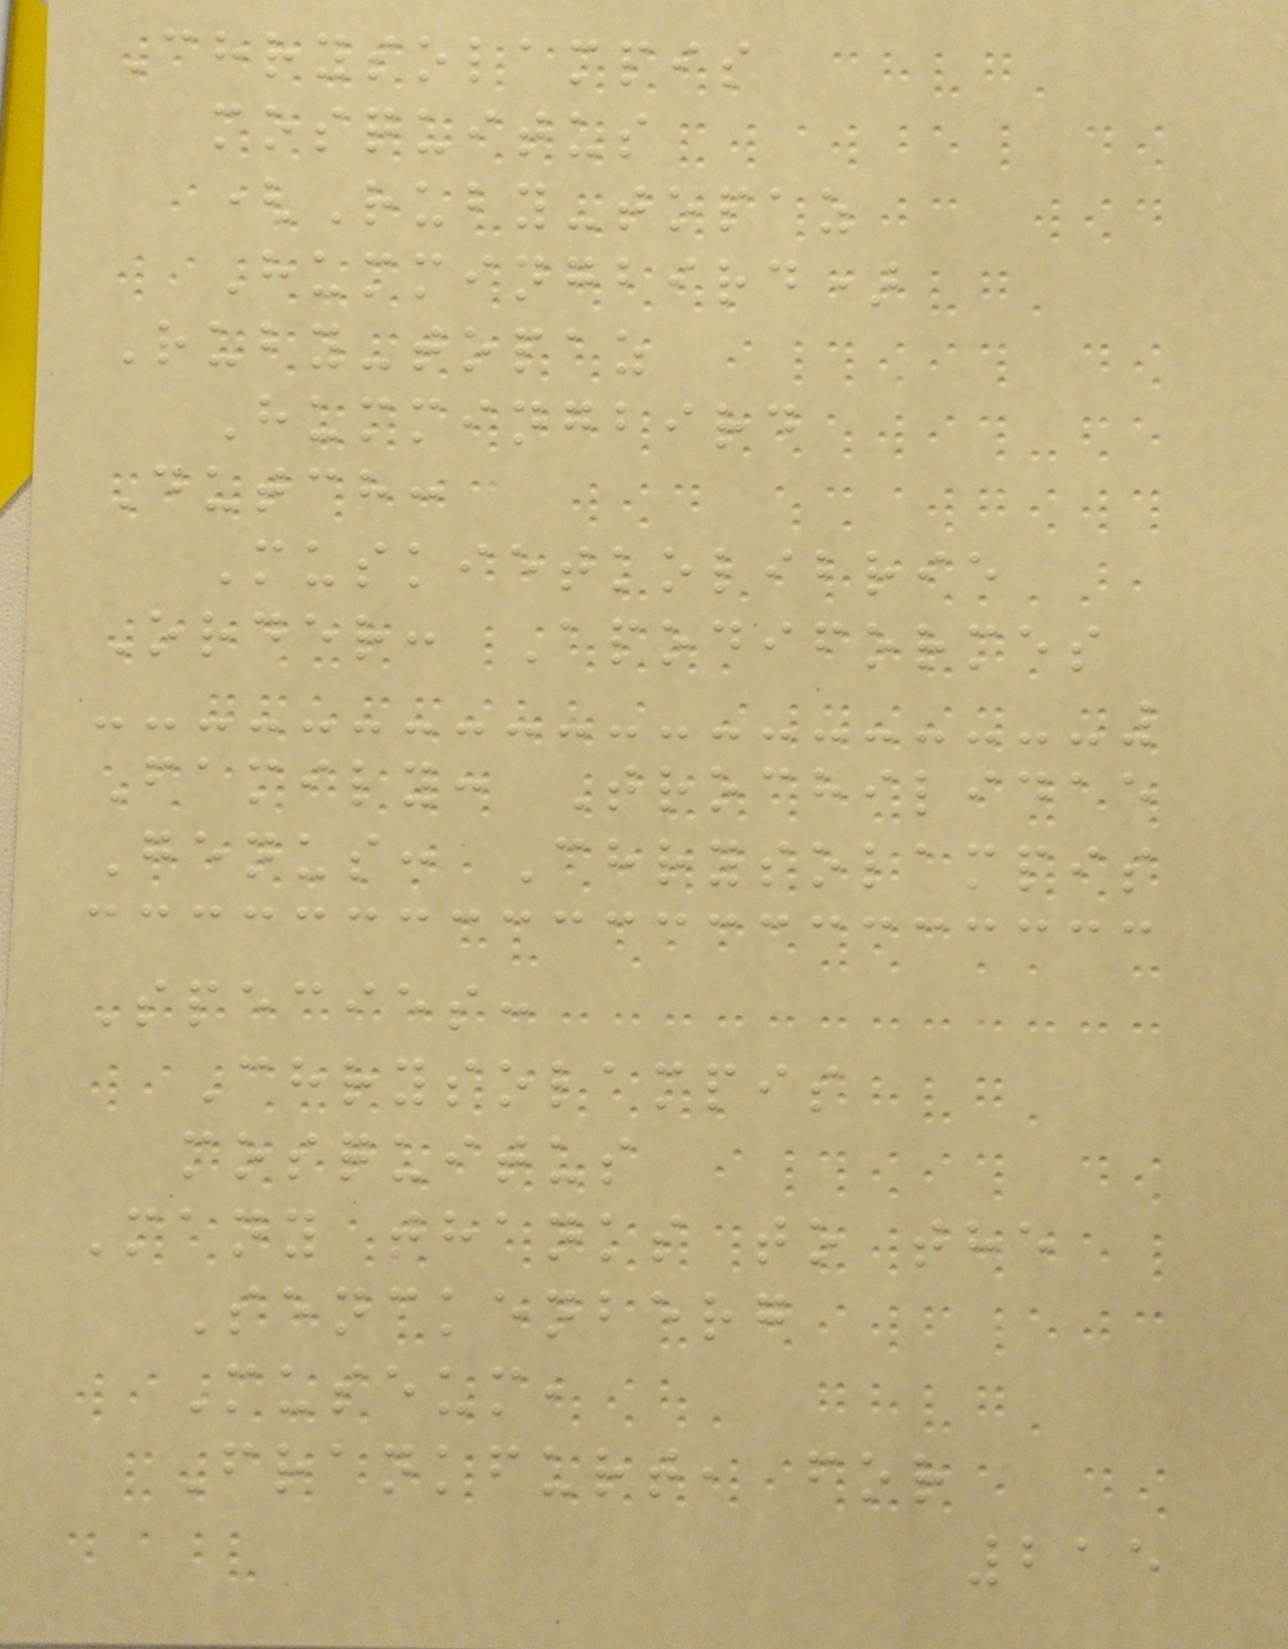Chrysolampis
mosquitus
(Ruby-topaz
Hummingbird)
Ruby-topaz
Hummingbird
Dutch:
Muskietkolibrie
Order: Apodiformes
Family: Trochilidae
Genus: Chrysolampis
Species:
Chrysolampis
mosquitus
Many thanks to the
Senckenberg
Museum,
Frankfurt, for
215
